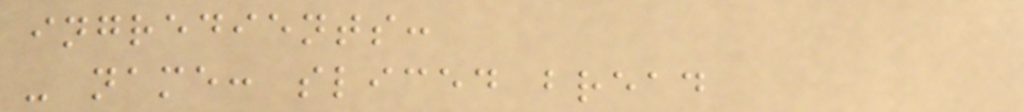ingredients:
- name: sliced bread
